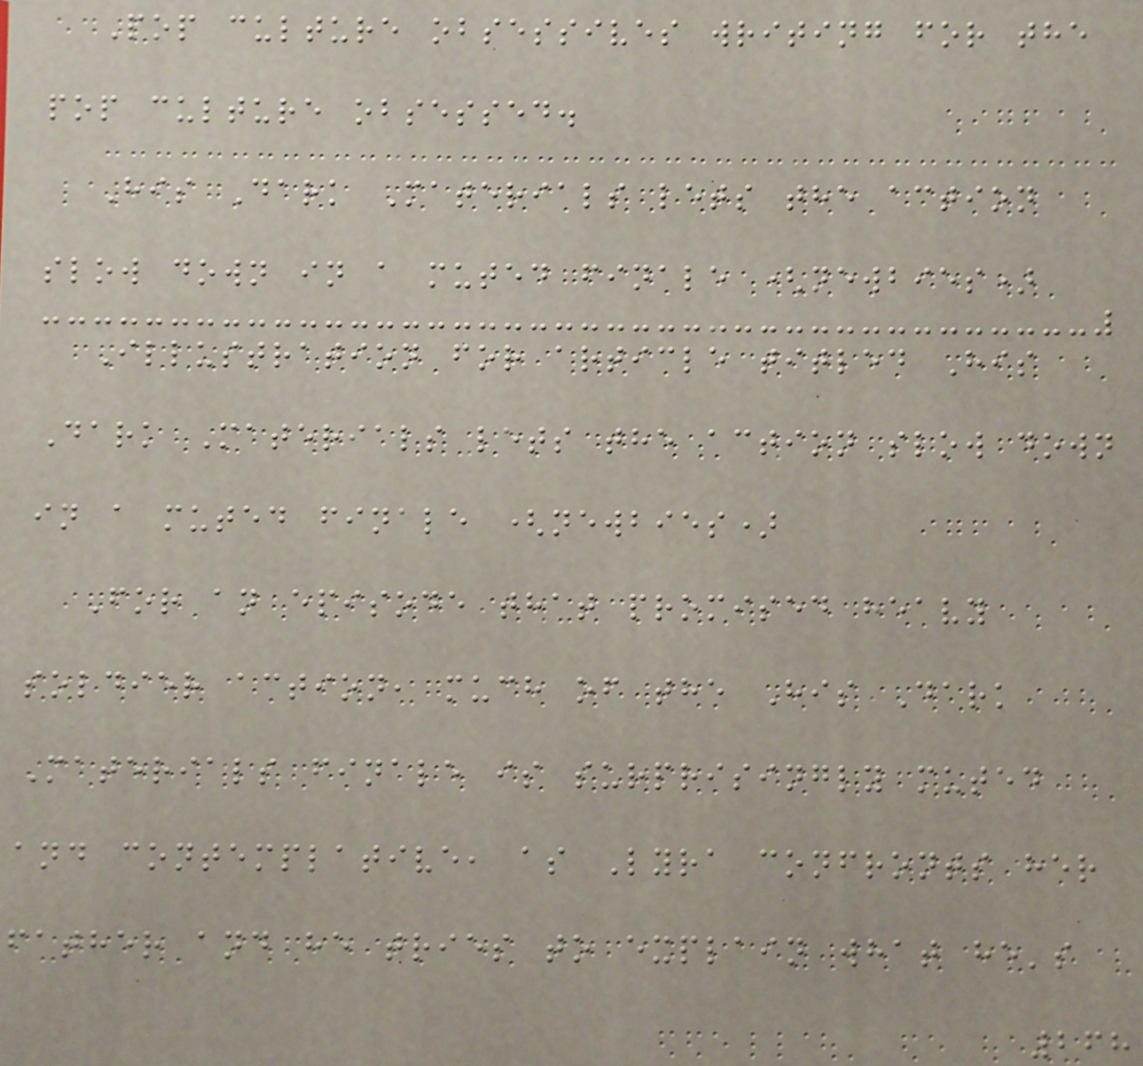Pop culture obsessives writing for the
pop culture obsessed.
His Dark Materials lets the action
slow down in a muted finale (newbies)
Illustration for article titled His
Dark Materials lets the action slow down
in a muted finale (newbies)
For an episode that promised heavy
soldier action, much of the His Dark
Materials finale is surprisingly muted
and contemplative, as Lyra confronts her
father and he tries to explain what he's
268
